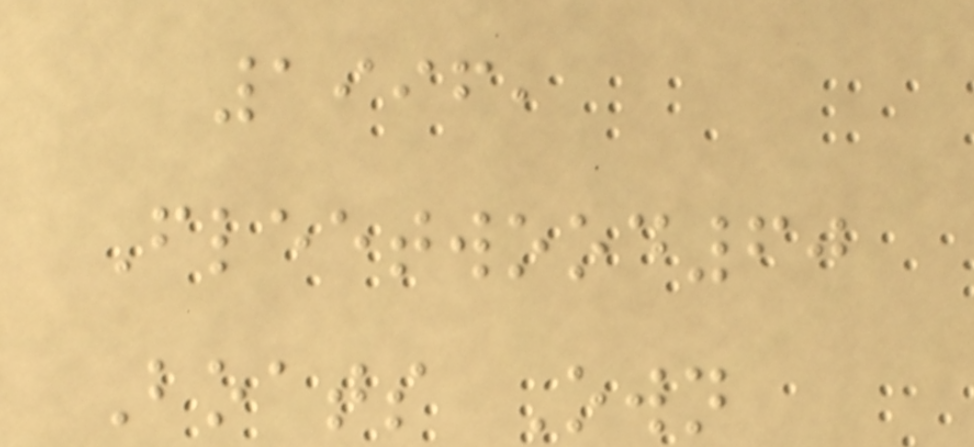1996,
Fleetwood60
Boats Own
